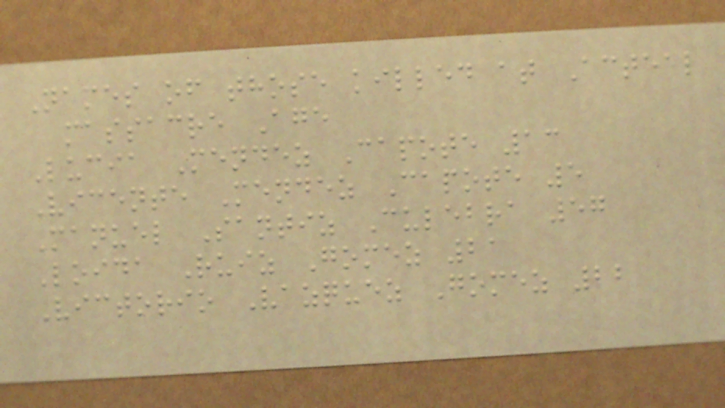Names of those killed at Acteal
massacre Age
Lucia Mendez Capote 13
Vicente Mendez Capote 5
Manuel Santiz Culebra 57
Loida Ruiz Gomez 21
Victorio Vazquez Gomez 22
